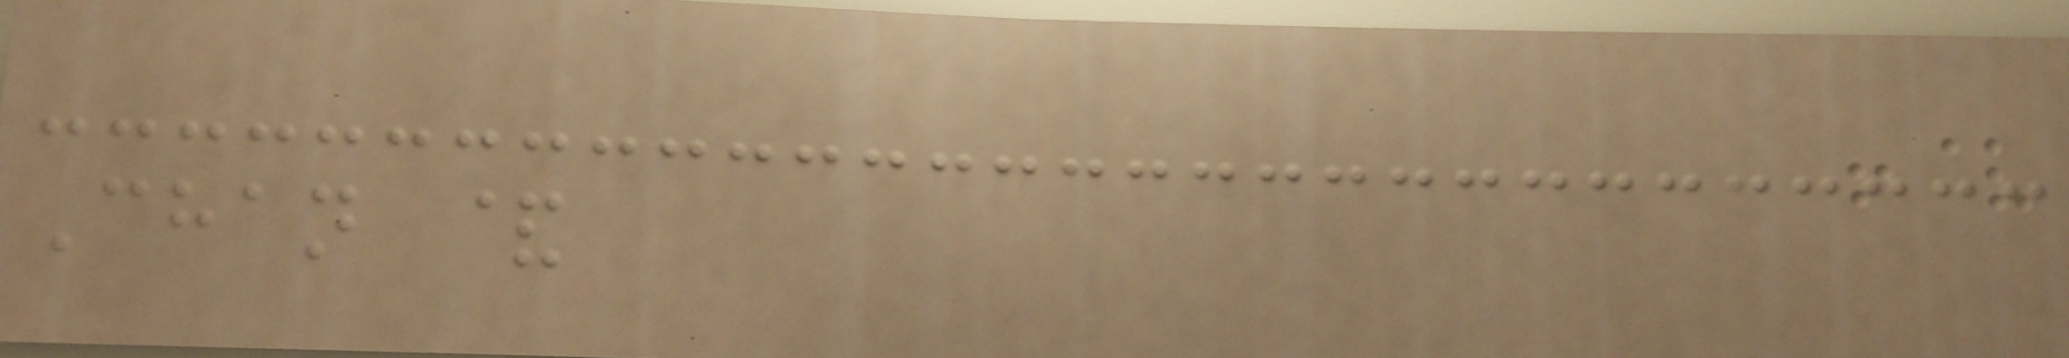Chan &
